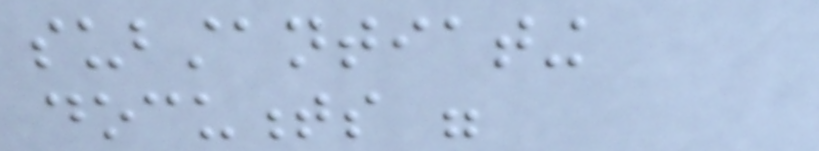substantiating
documents were
